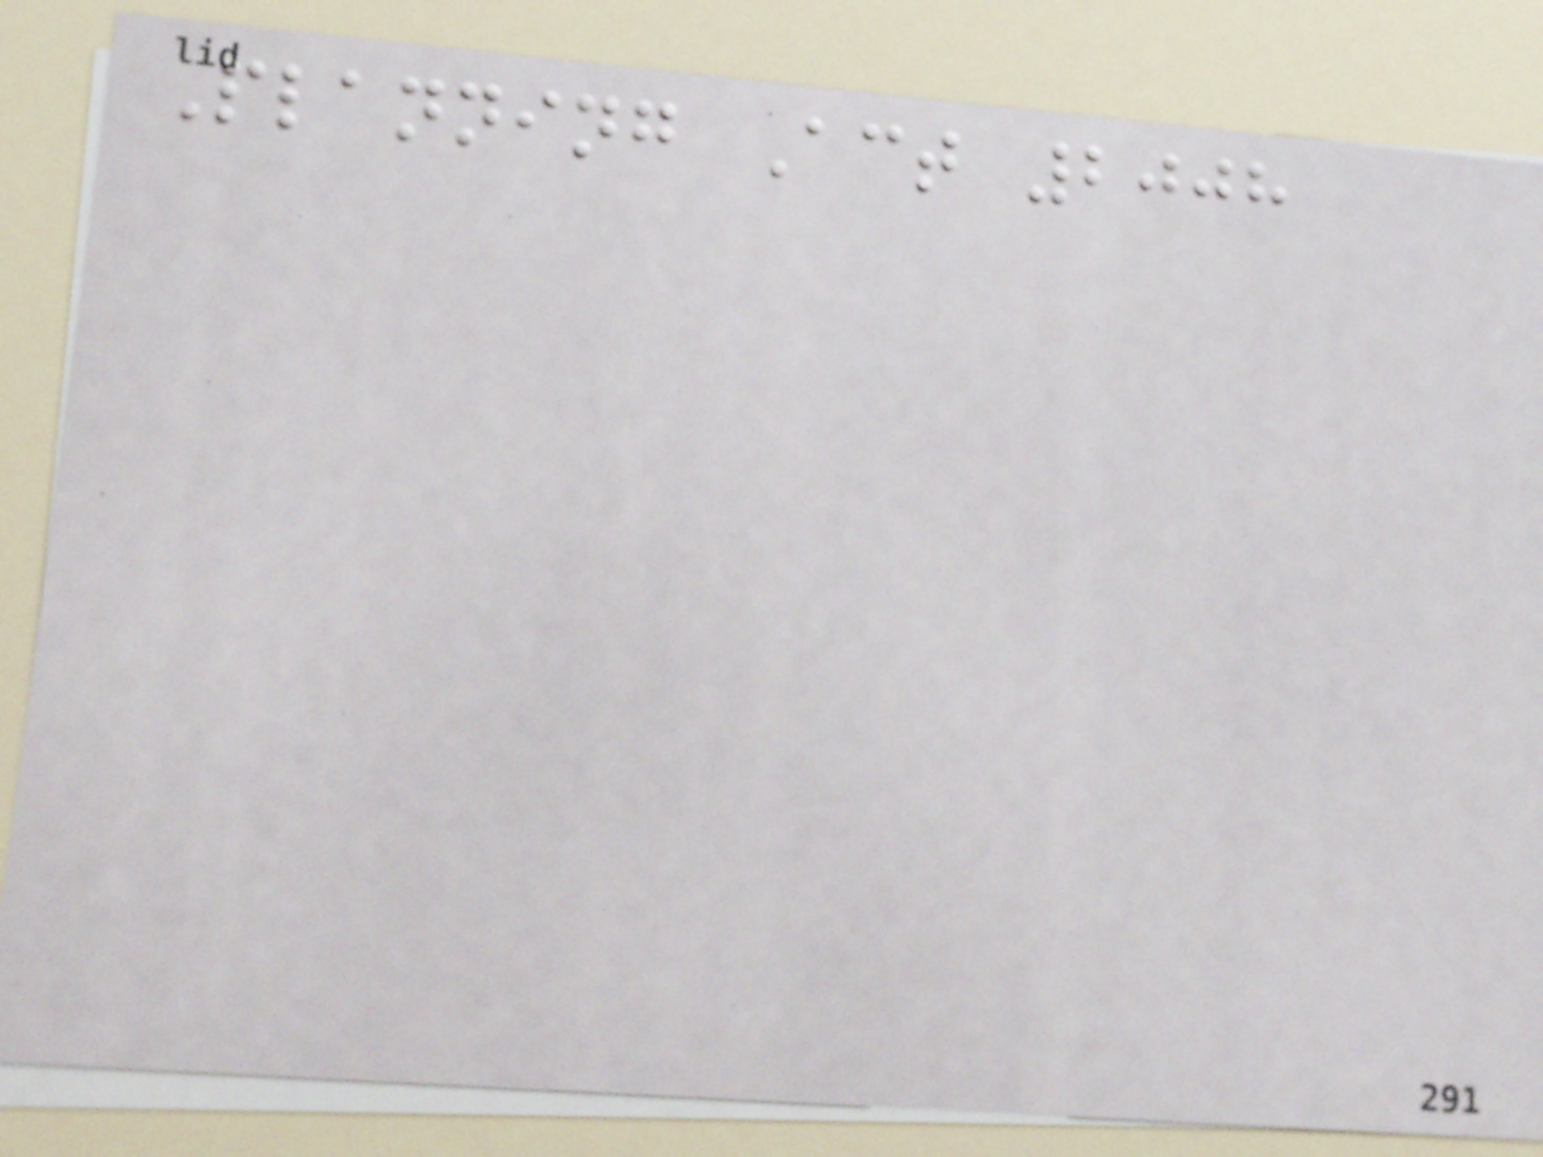Planning Act 2008
